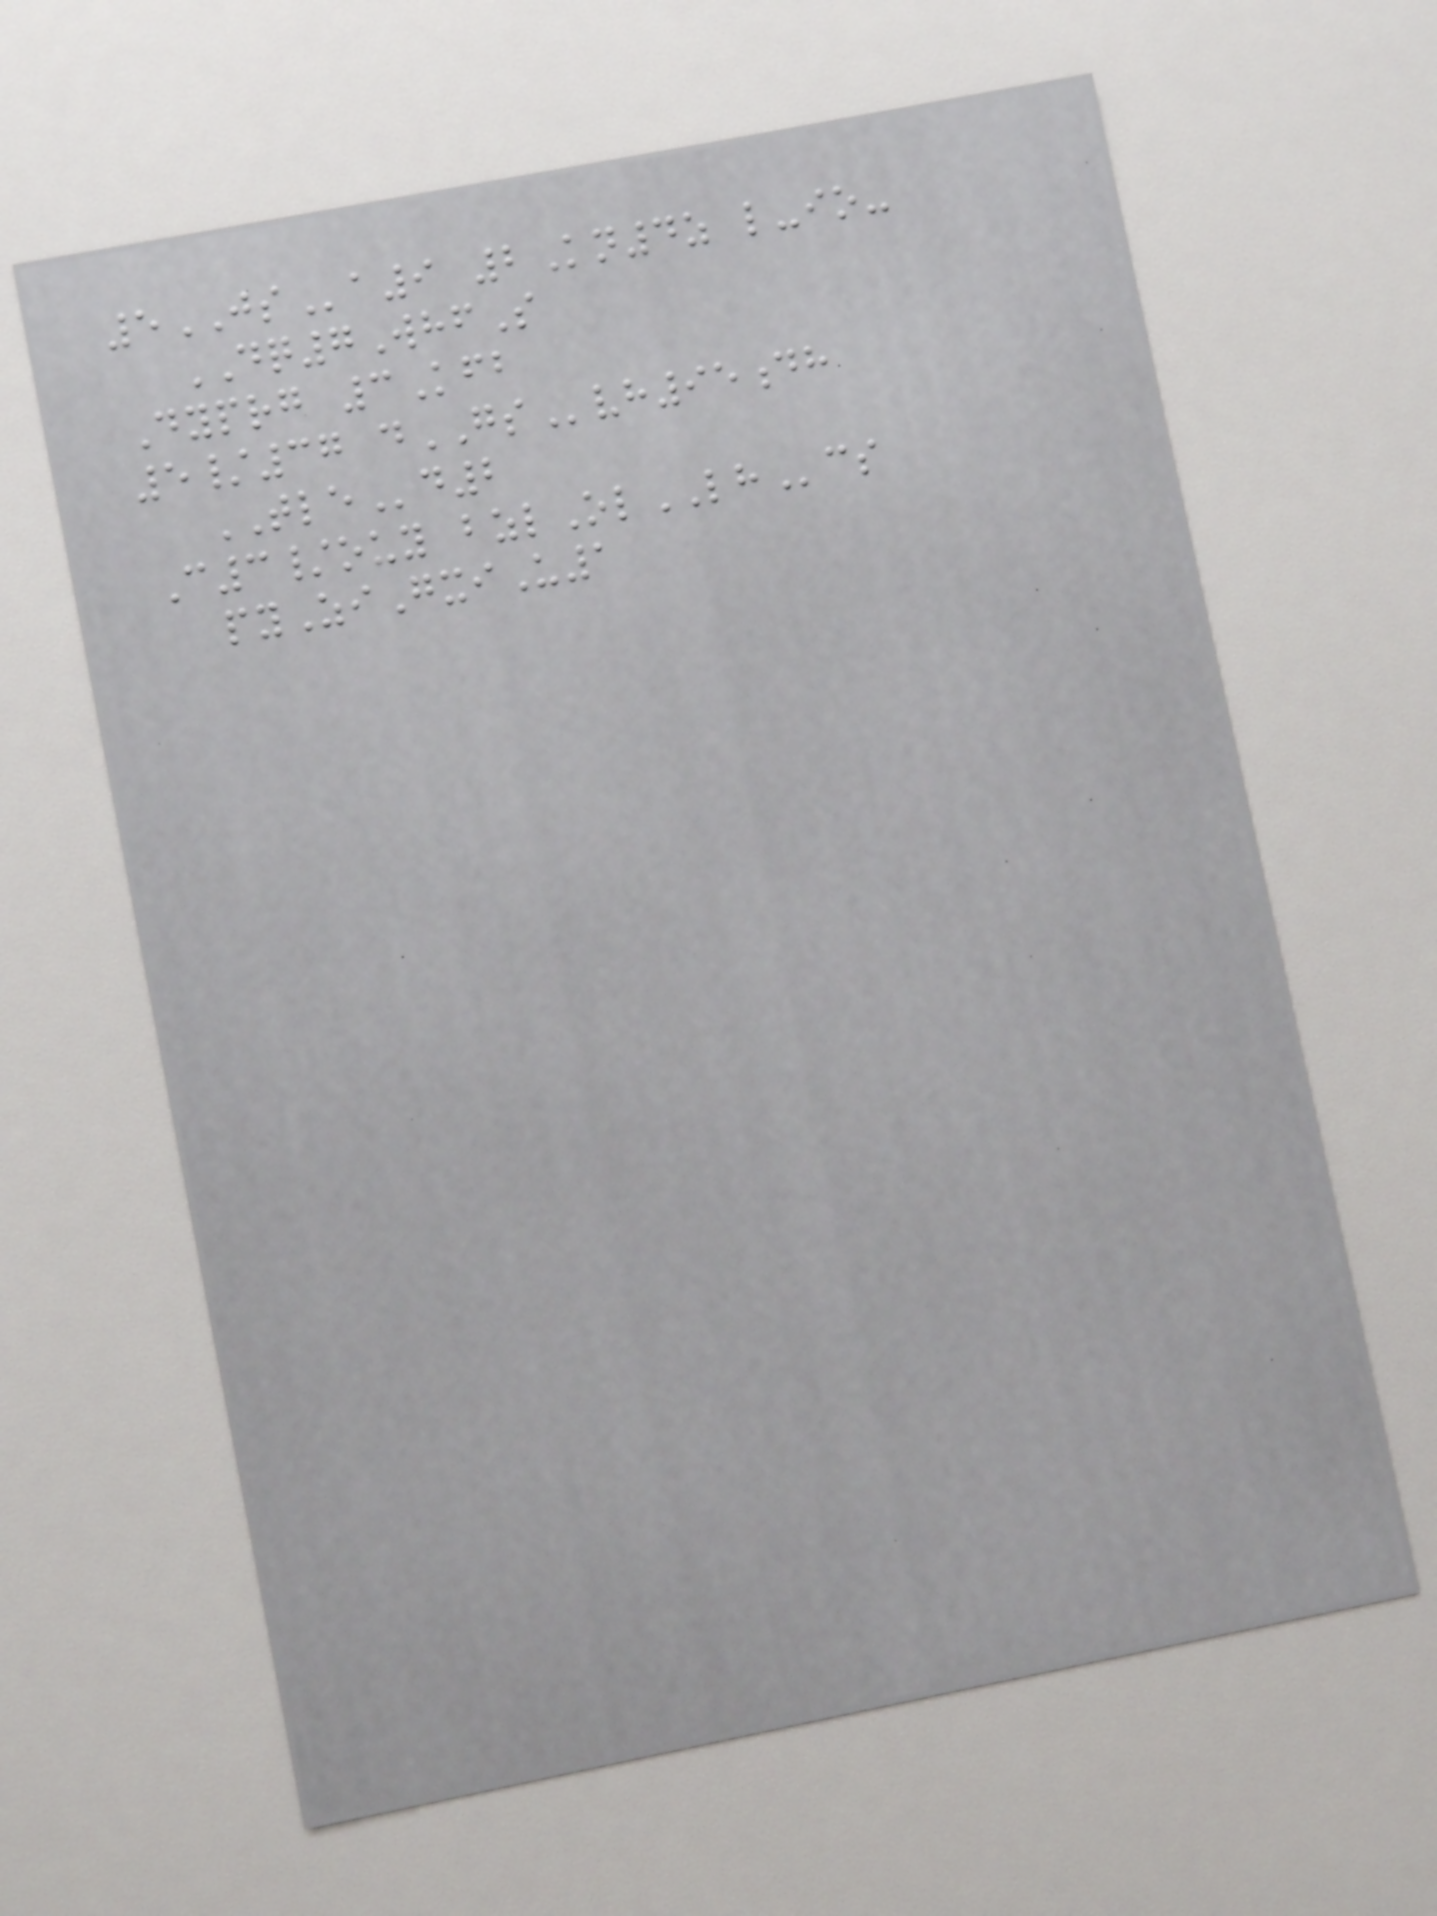5JSa9 2Kn4z l-io-
DQ7WhfS
Dyprg 3Kfb
5/37 dGSvh95dh
TLEd2
C3/ouy bzlOlLHcs
pyZiGxiU1
